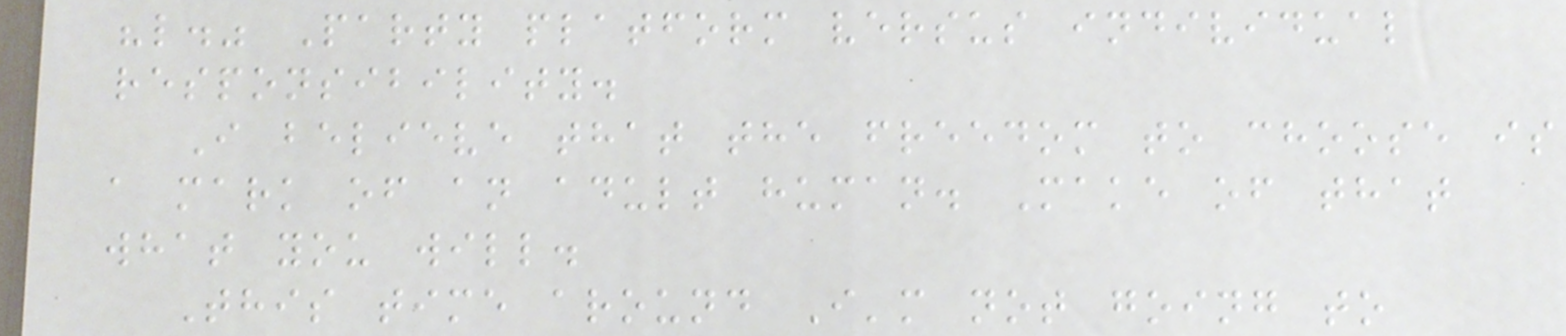"l." Party platform versus individual
responsibility.
I believe that the freedom to choose is
a mark of an adult human. Make of that
what you will.
This time around I'm not going to
